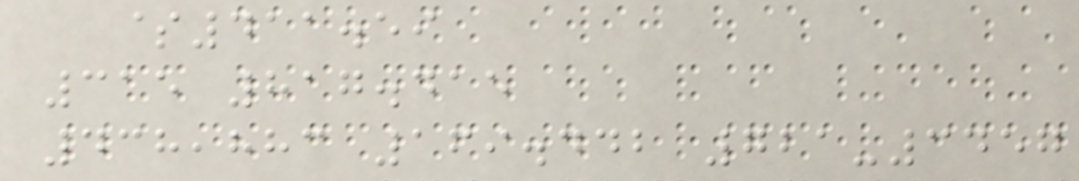$411.59
315 817.415
438,883 169.442 721-3457
